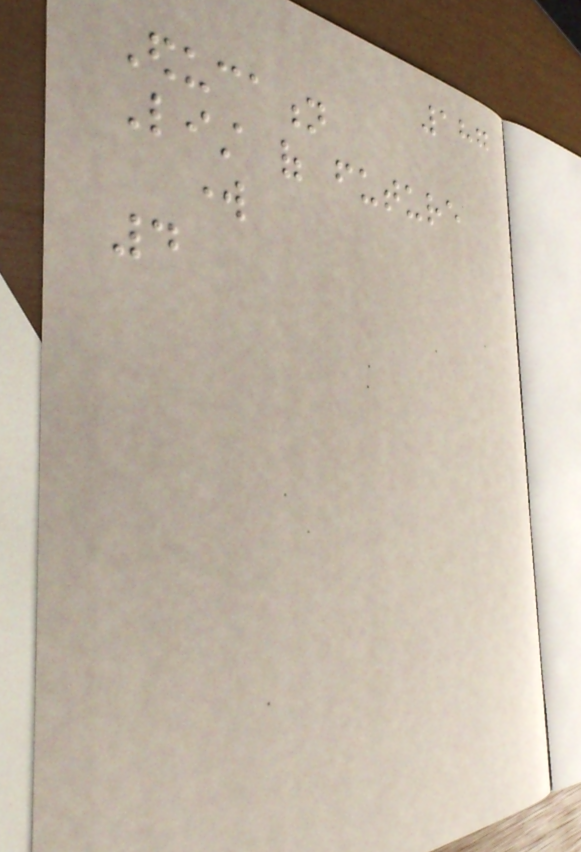187
Education
List of future
work
4
